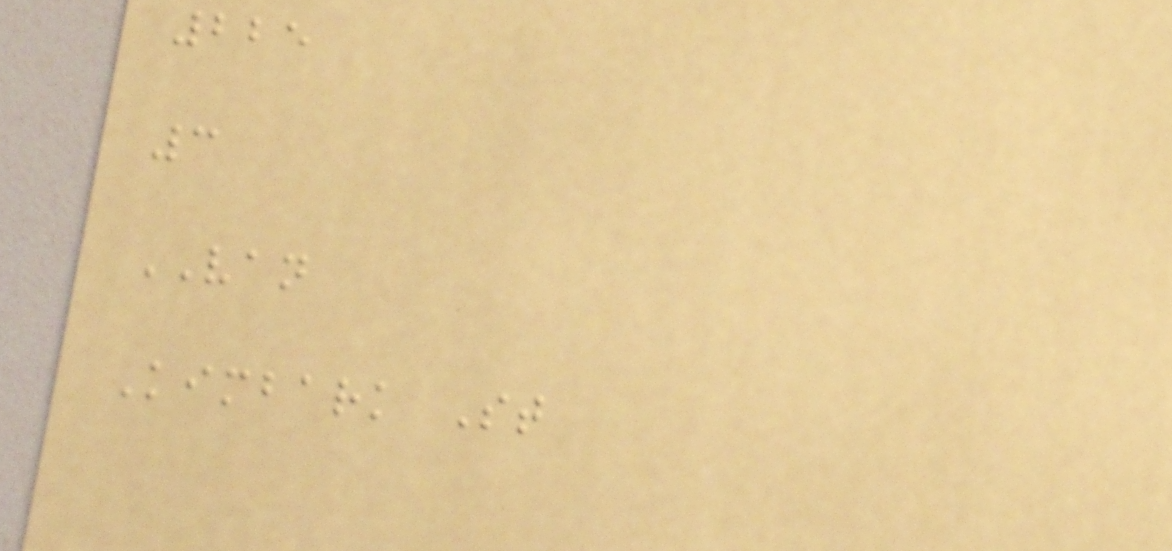225
3
VAN
Kimbark St
